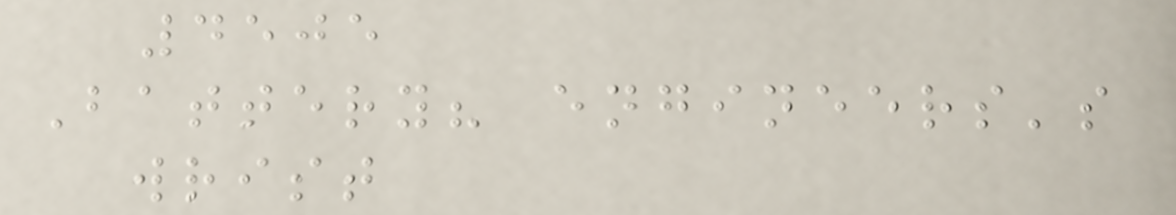4505
Battery? engineers's
wrist
